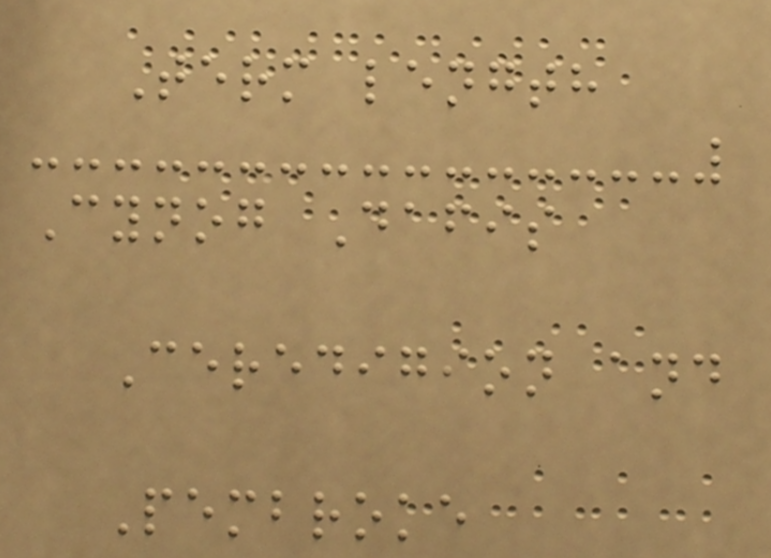Term length
Cynog Dafis
Ceredigion and
Pembroke
